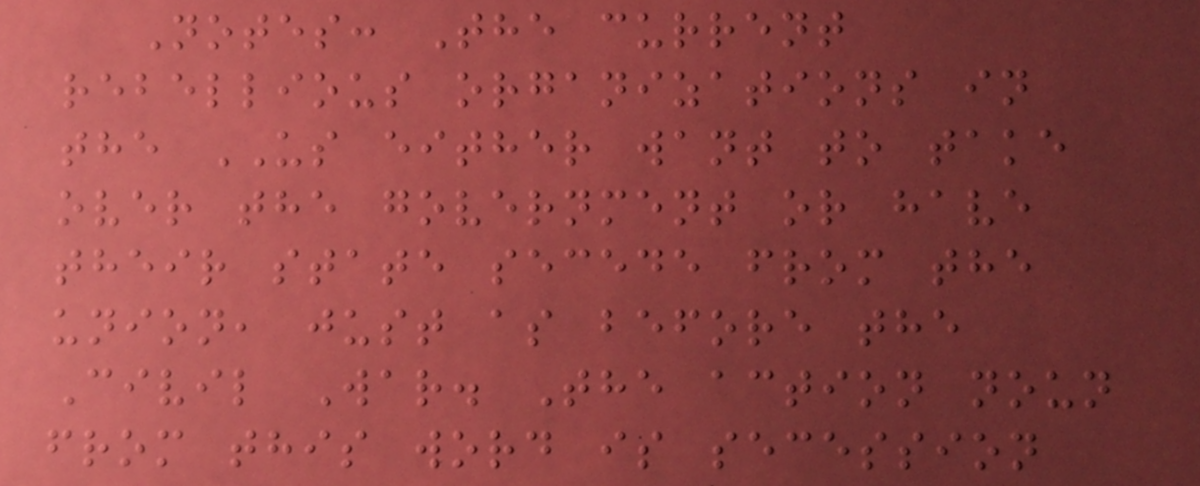Notes: The current
rebellious organizations in
the US either want to take
over the government or have
their state secede from the
union, just as before the
Civil War. The action noun
from this word is secession
